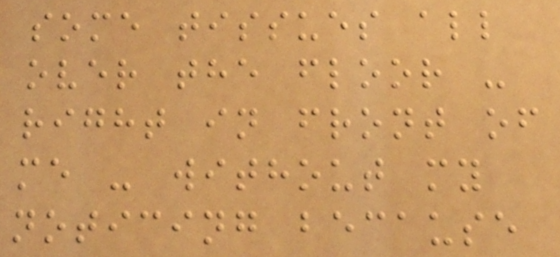some tissues all
over the floor -
right in front of
me - without my
noticing because
